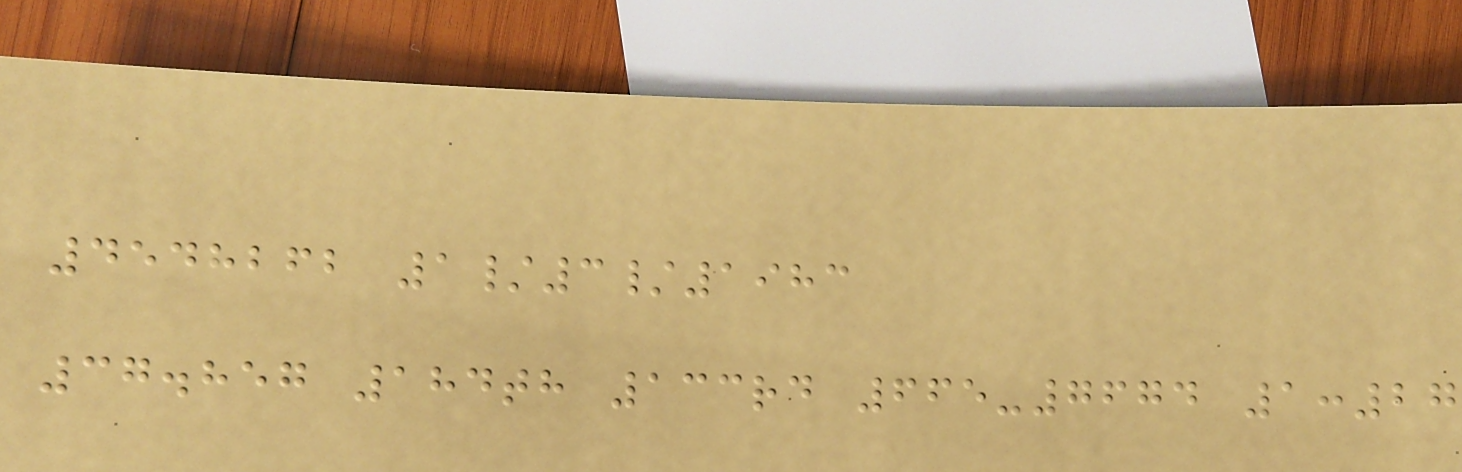4548262 1/3/1983
37.857 184th 133rd 665-7674 1:27
